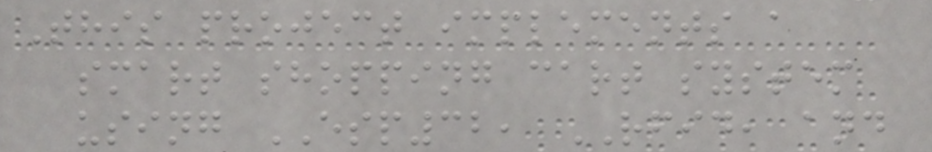This project implements a
smart shopping cart system
using ESP32, RFID, and
